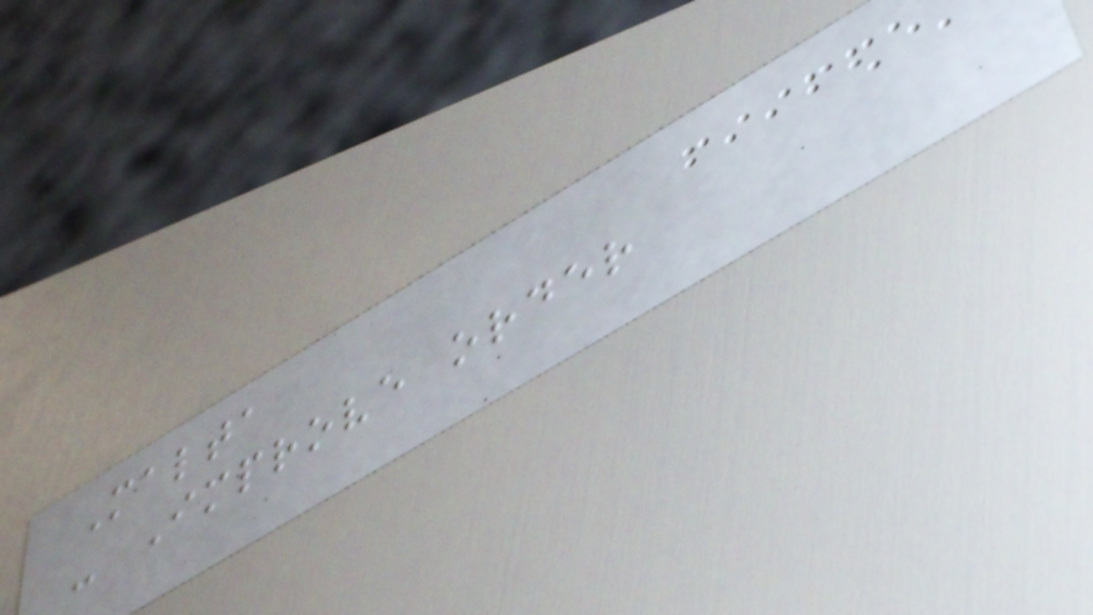Malta
- Improve order
